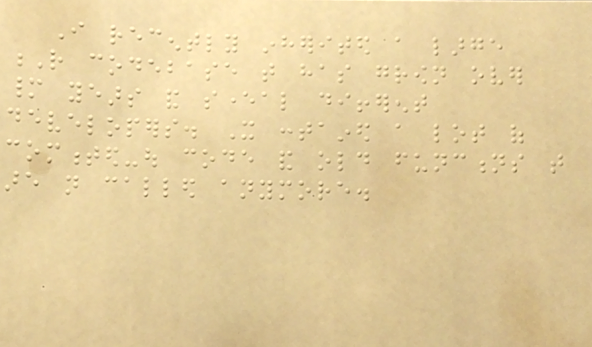I recently inherited a large
R codebase that has grown over
many years and several different
developers. It contained a lot of
commented-out code and old functions that
are not called anymore.
